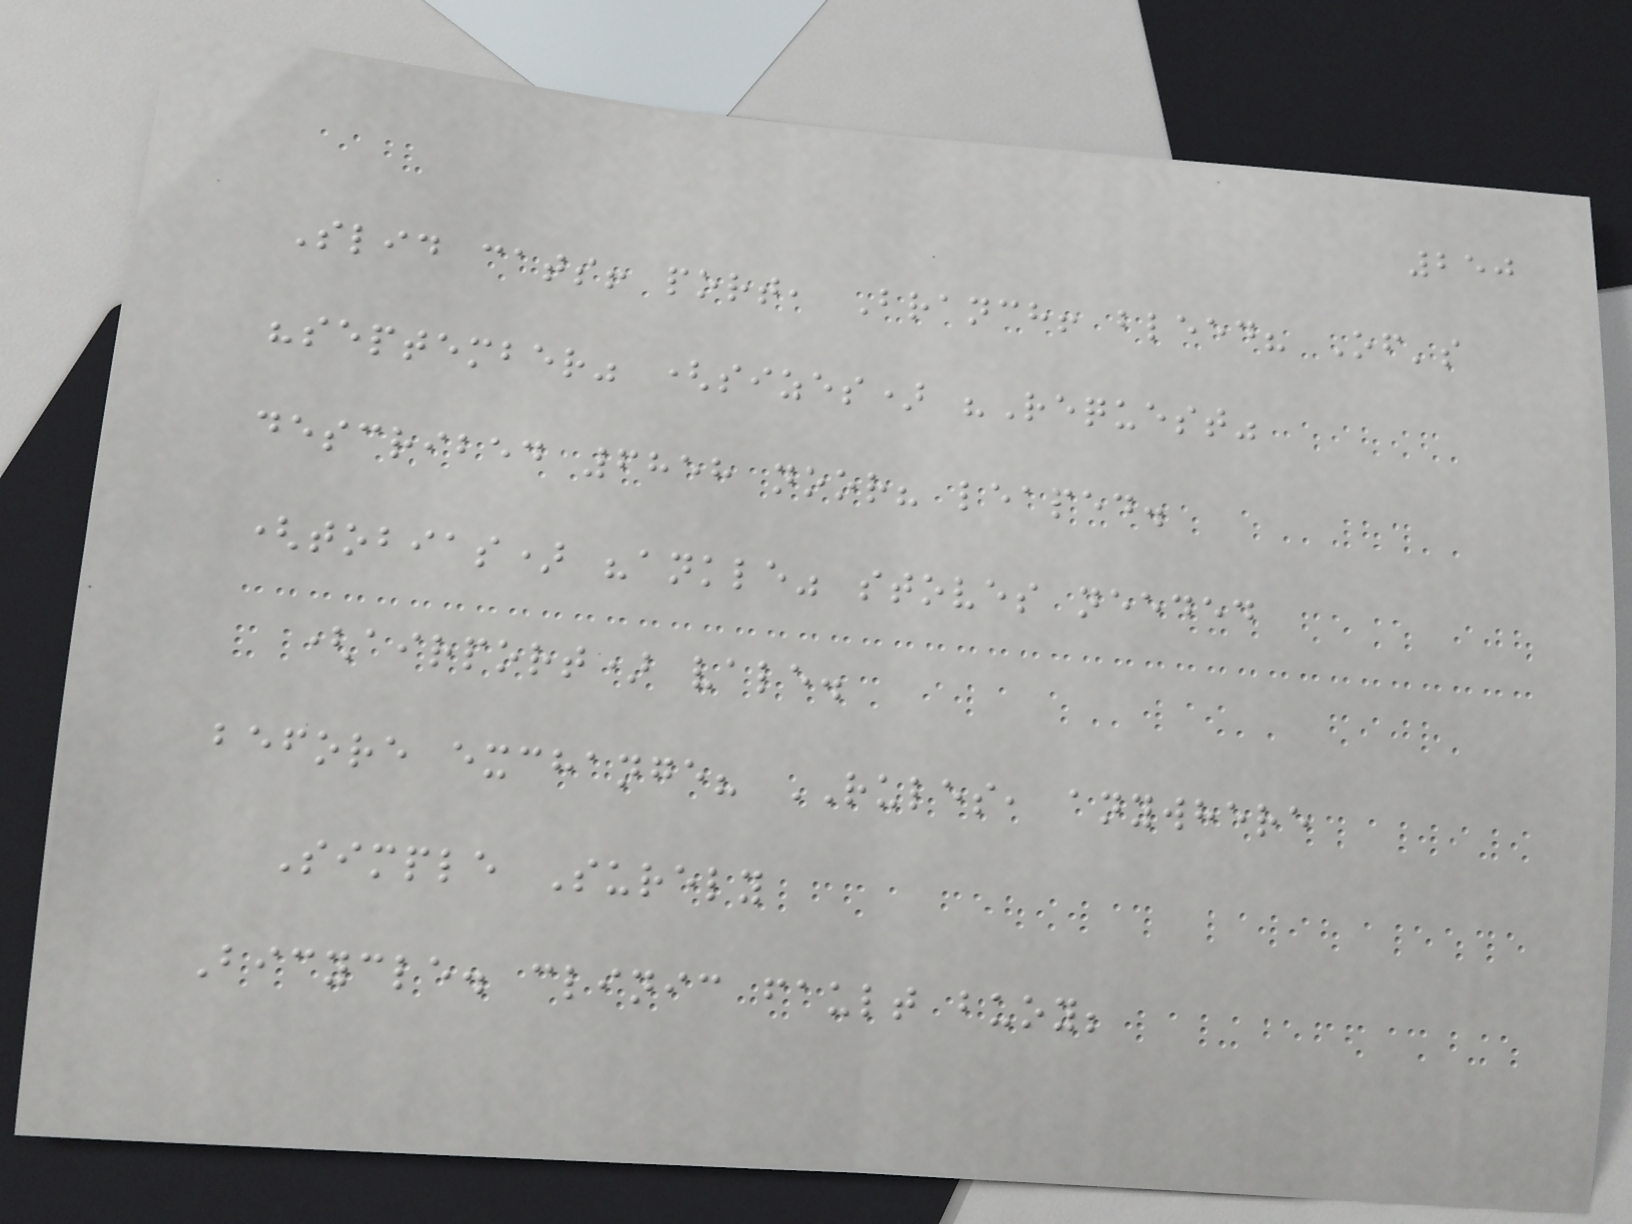250
Slid cats! port, Branch! bleed? Of's
"september" (sizes) "Request"
described 6858 noor? leaped.
(tobias) "ankle" stoves needed
(airport) vale.
before exchange? RULES, anywhere
Simple Surely
Bicycle. clinic fault buoy;
